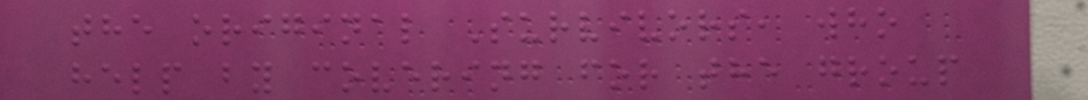the original Survivors, who
help by covering for the group
